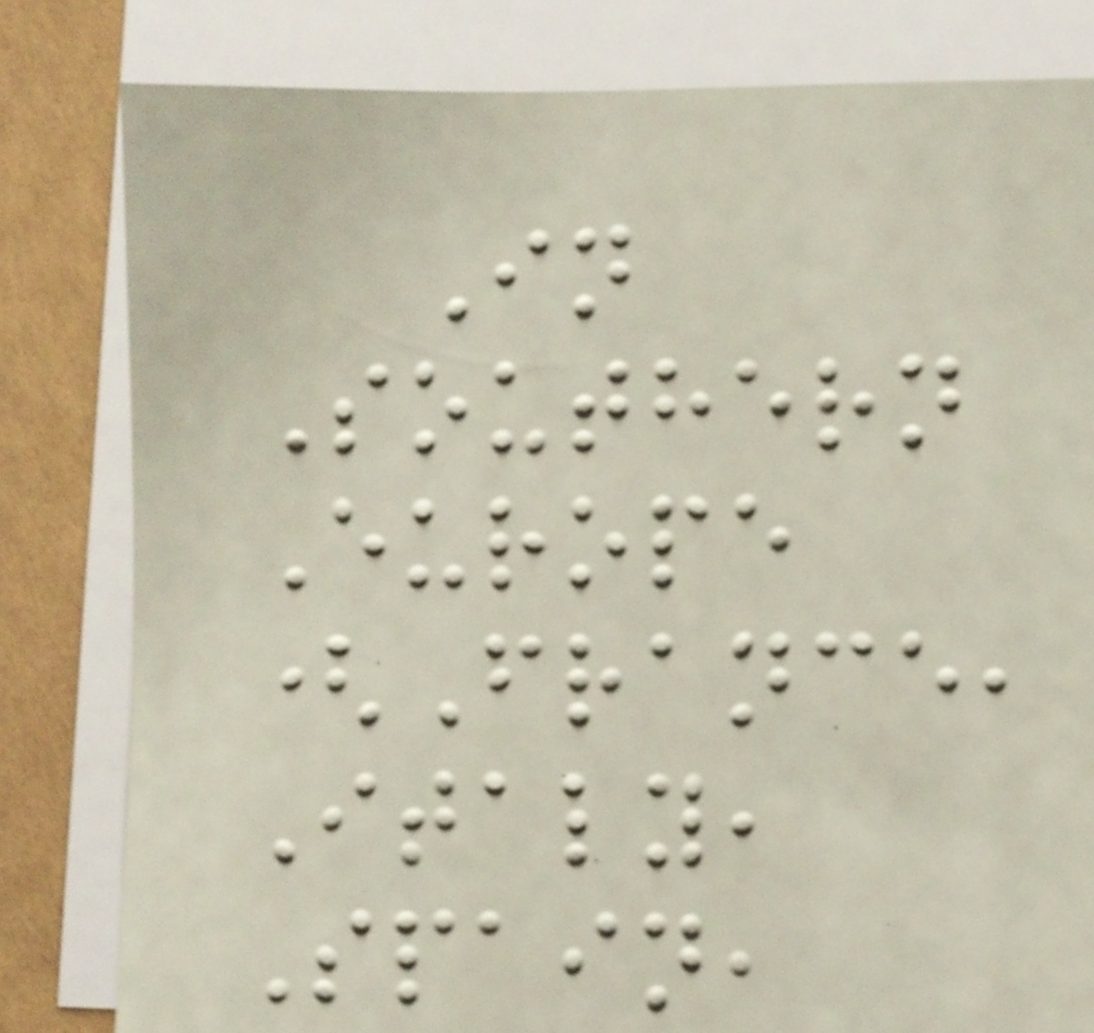In
Southern
Europe
(France,
Italy,
Spain,
